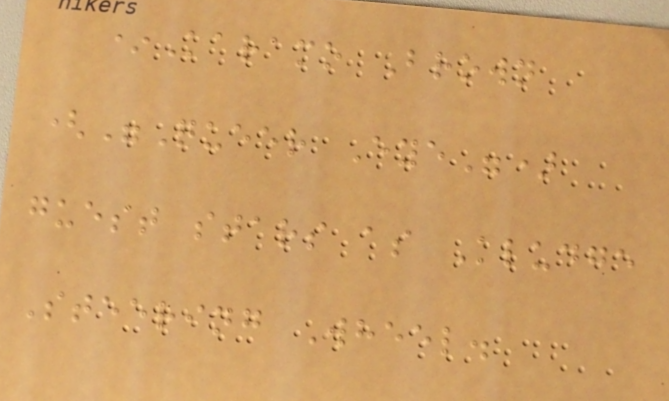*Karamo Brown
("Queer Eye")
guest stars as Kludge
Steering Wheel.
